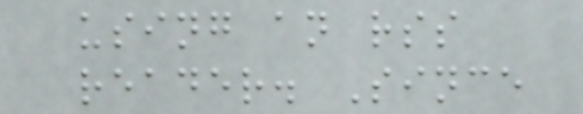using an rss
reader. Since
